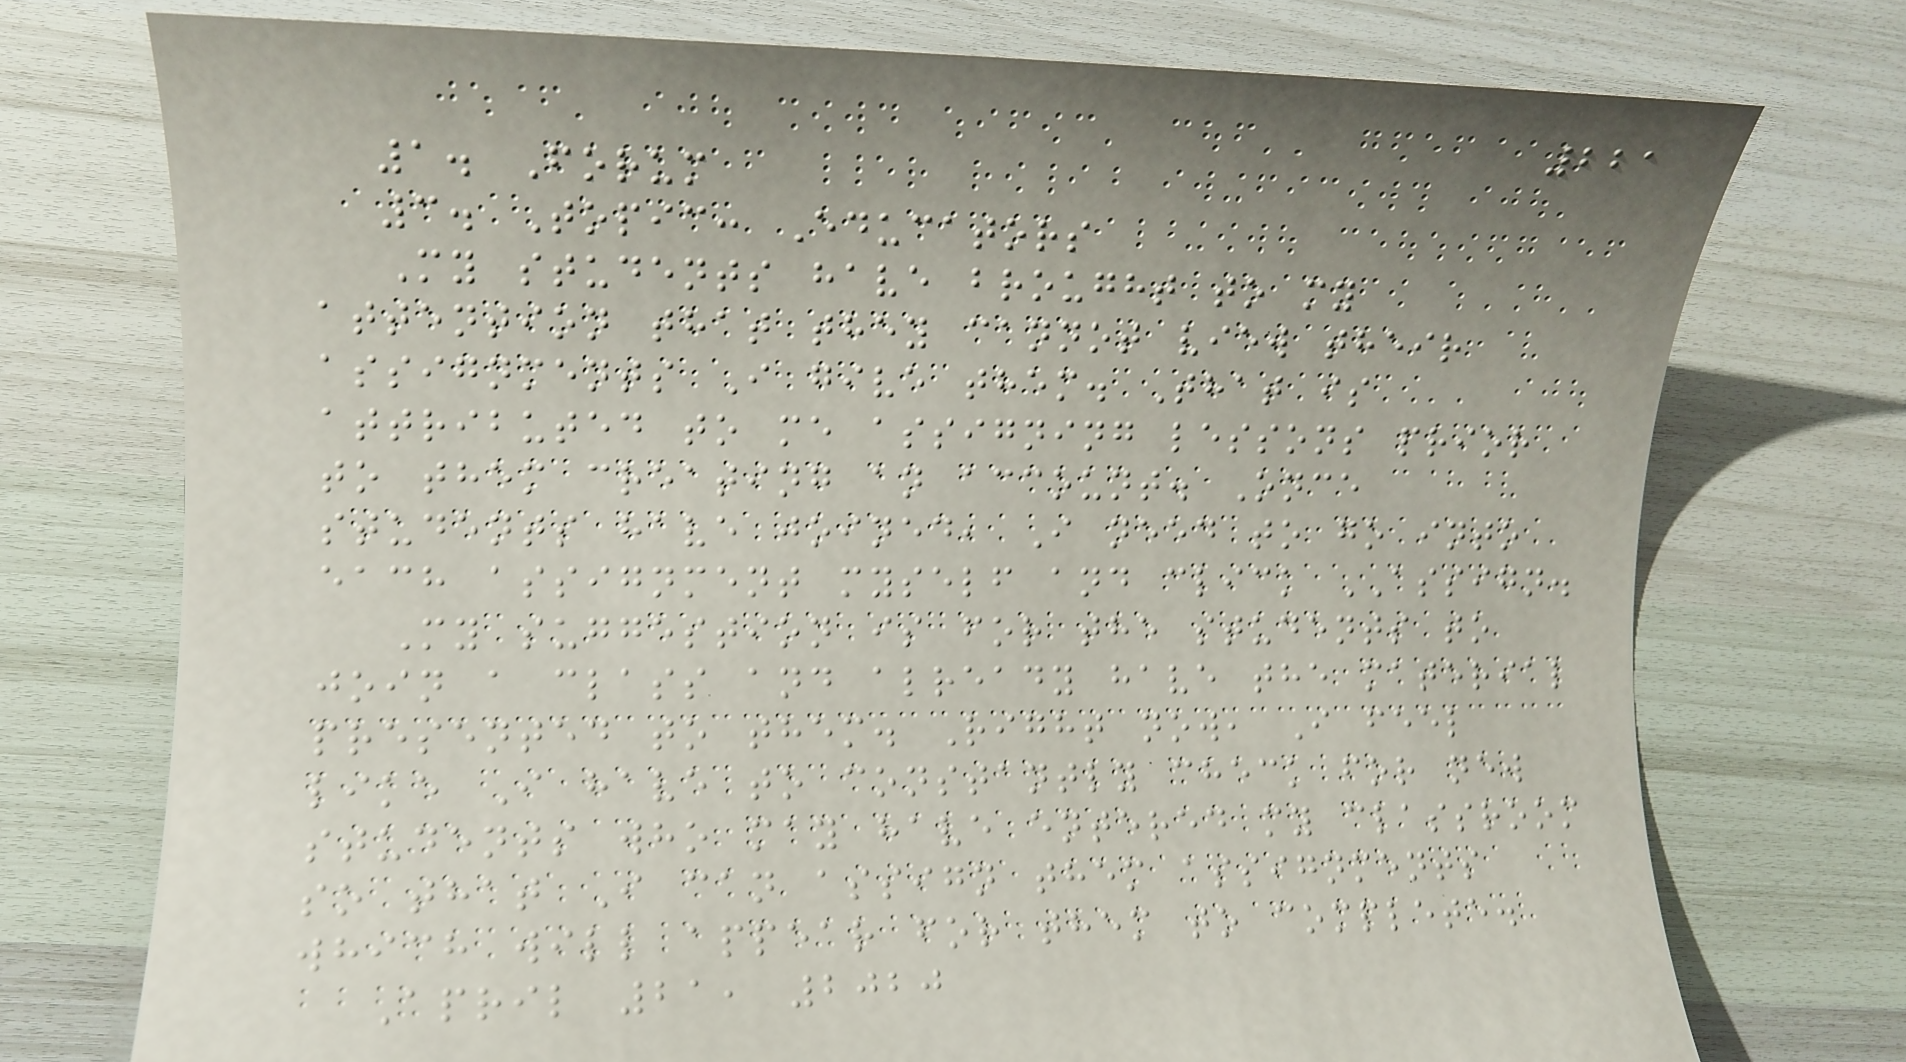221
1. Forum
3. Topic: Educators
My students have brought to my
attention that they cannot view their
assignments I give them. That is
attributed to me assigning lessons prior
to them creating an account. Once
students have joined, I need to go into
each assignment myself and click ASSIGN.
My suggestion is for the students to
join a class and already have the material
presented to them. Right now, I feel
like I have to constantly check for new
students who may have entered my classroom
so that I can assign them assignments
which will appear for them to complete.
April 21, 2020
